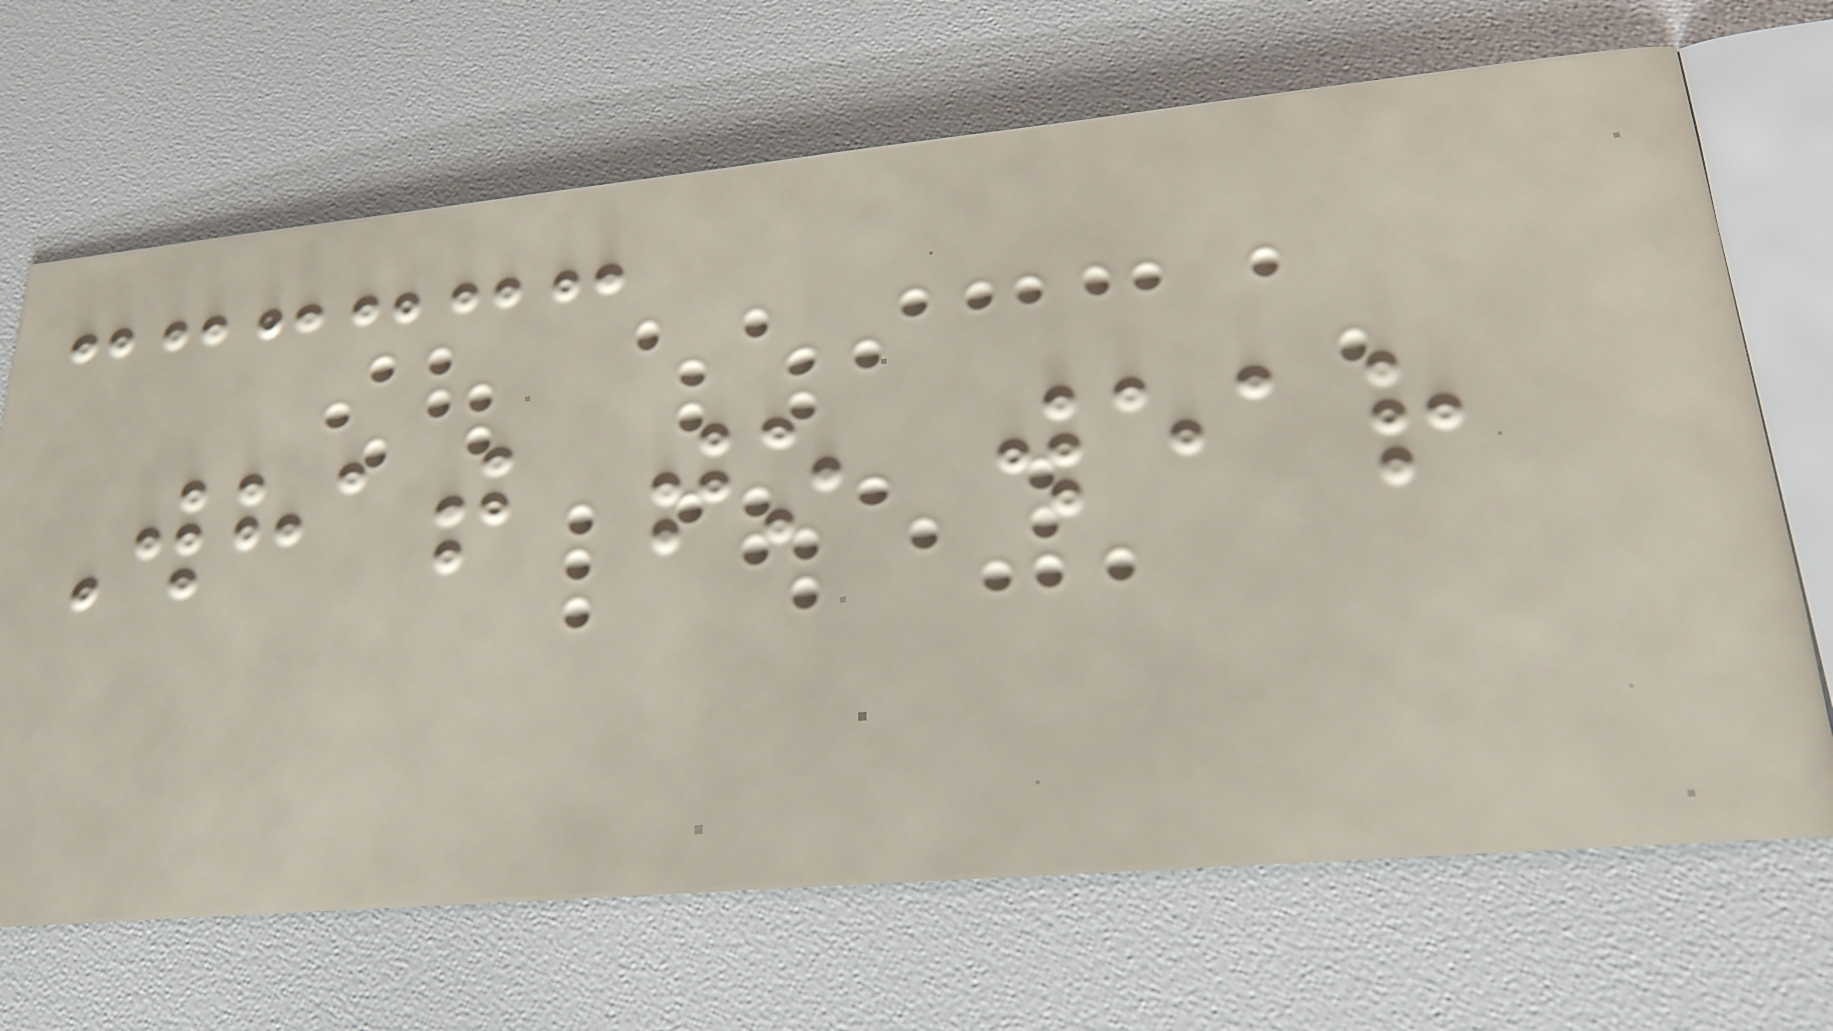What to wear
